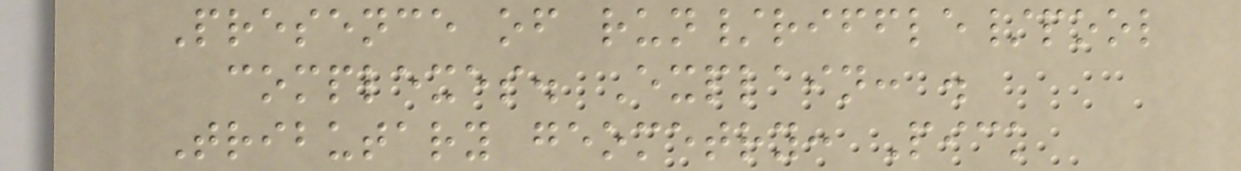Presence of run/riffle/pool
complexes. Explain: .
Tributary geometry: Pick
